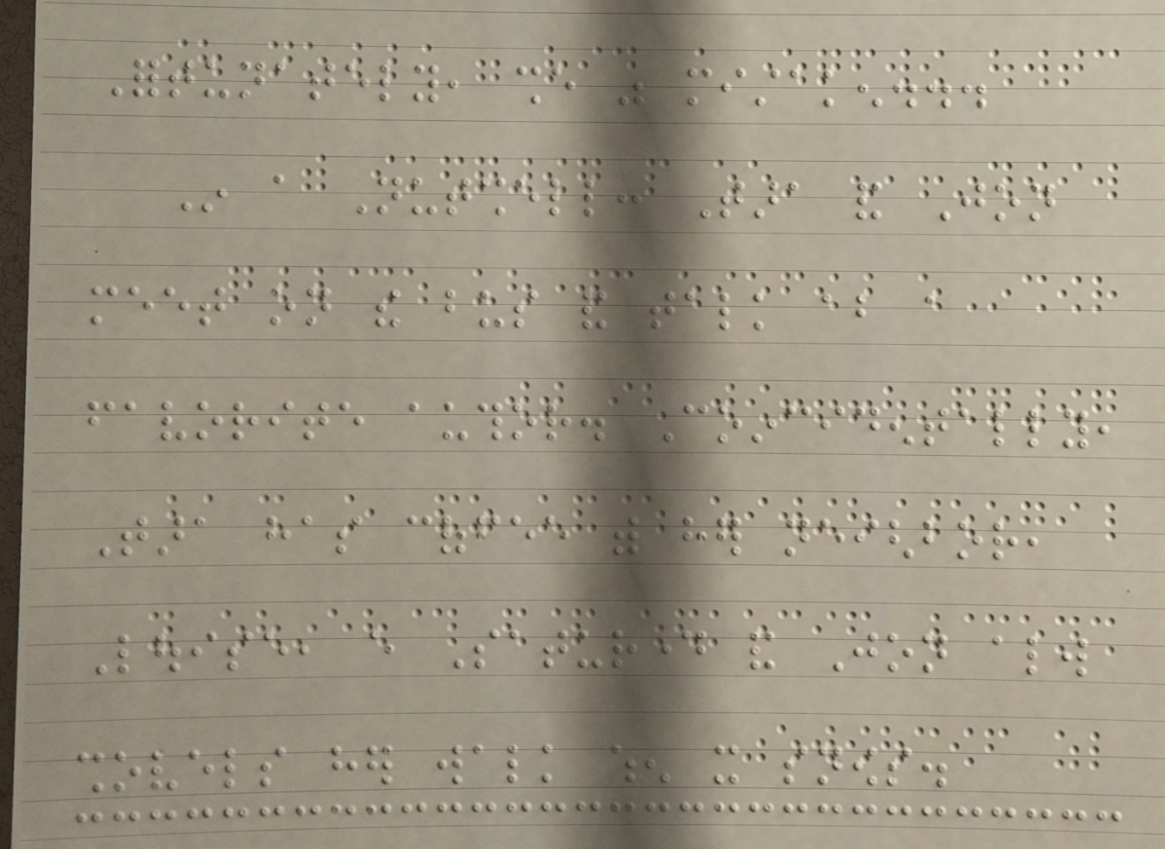Fortunately, she was mistaken...
In a Nutshell: Tara and Jon
meet on the bus and talk about a
favorite author. Coincidentally,
Tara has coffee with her neighbor,
Louise, every Saturday and Jon always
shovels her walk when it snows.
